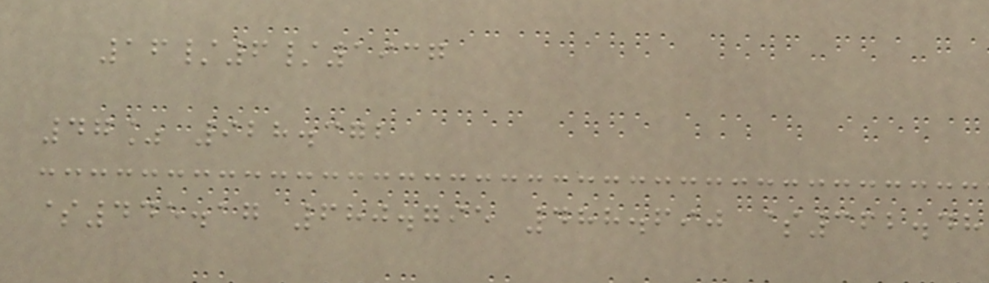16/6/1937
47% 928.372
$445.17 680.795 488.690 $362.48
